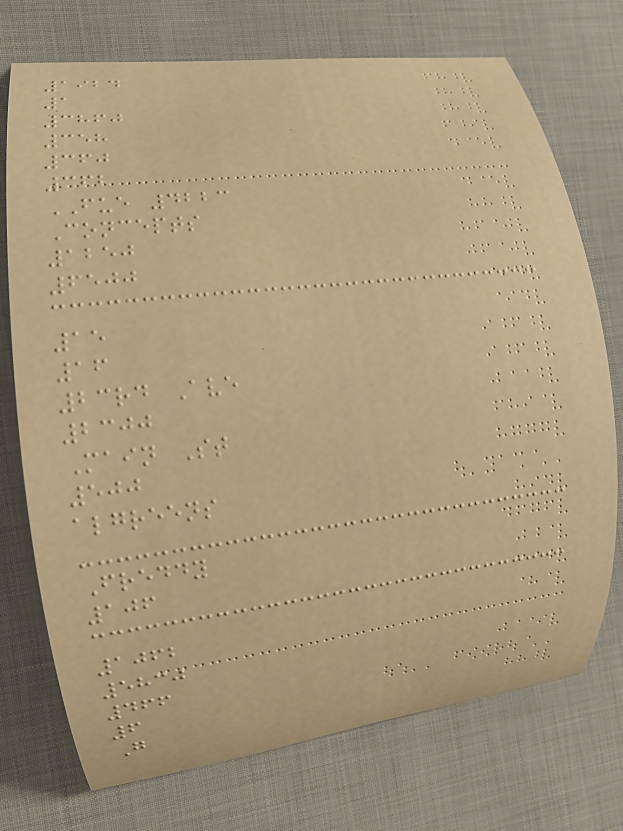1924
1
3860
358
360
362
FUE 4223
Concepts
1250
6500
15
16
23rd Ave
2300
Main St
500
algreens
Freddy
106
1062
5830
466
6
G
